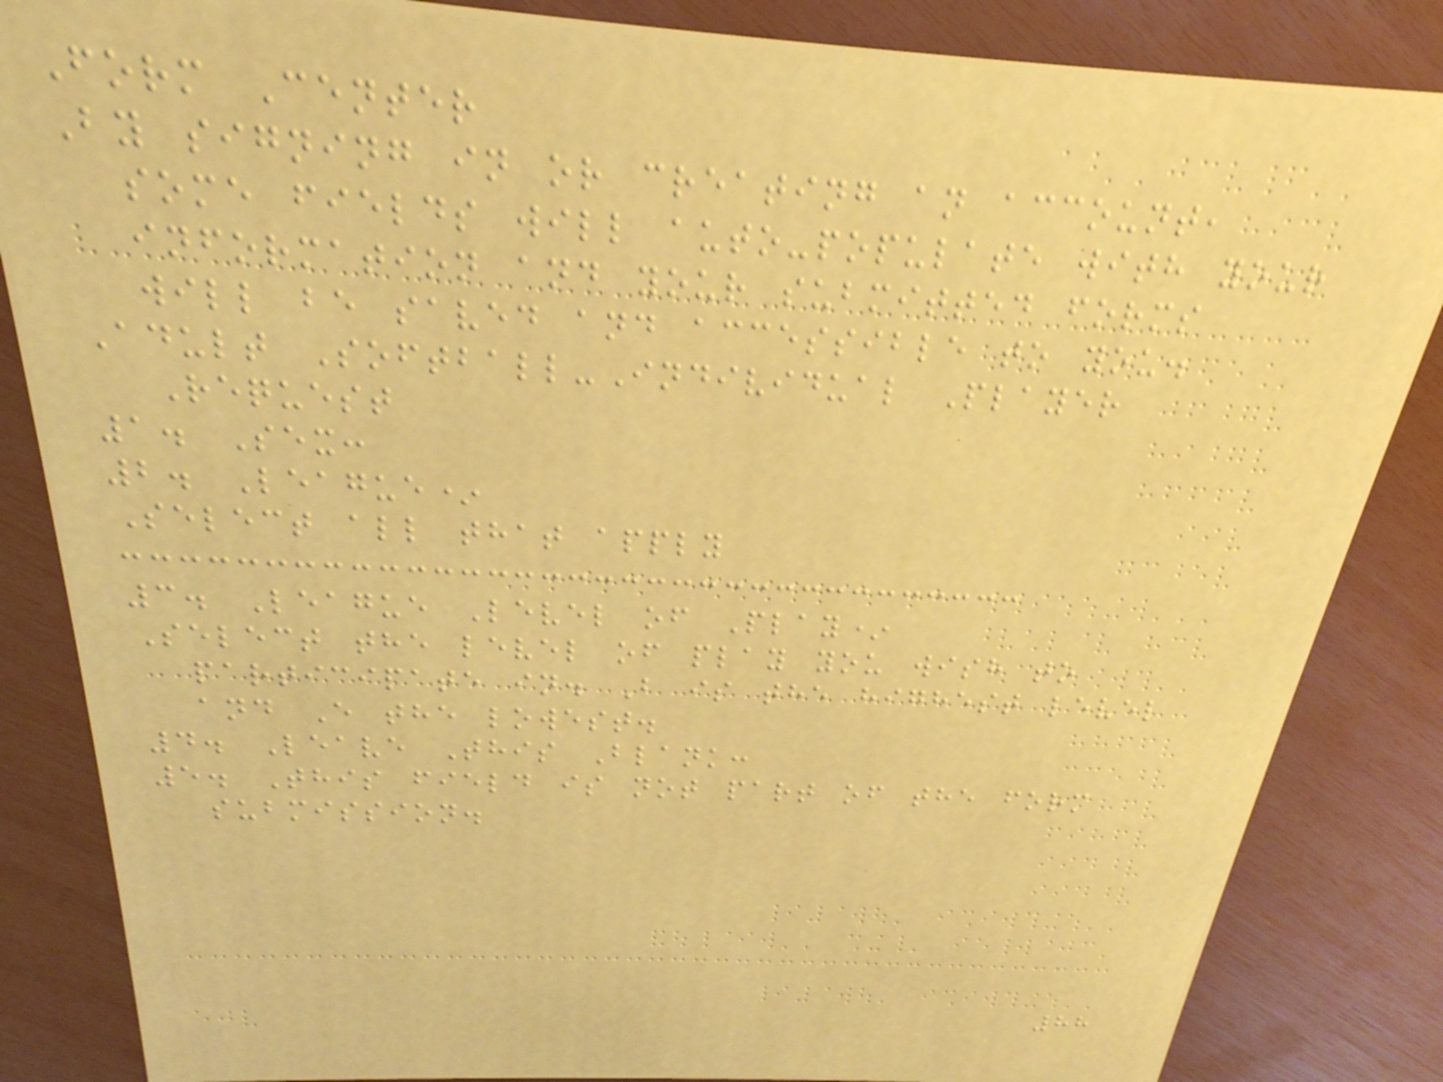Form Center
By signing in or creating an account,
some fields will auto-populate with your
information and your submitted forms
will be saved and accessible to you.
Adult Softball-Individual Player
Request
1. Sex:
2. League*
Select all that apply
3. League Level of Play*
Select the level of play you wish to
participate in. B is the highest level
and E the lowest.
4. Leave This Blank:
5. This field is not part of the form
submission.
88
